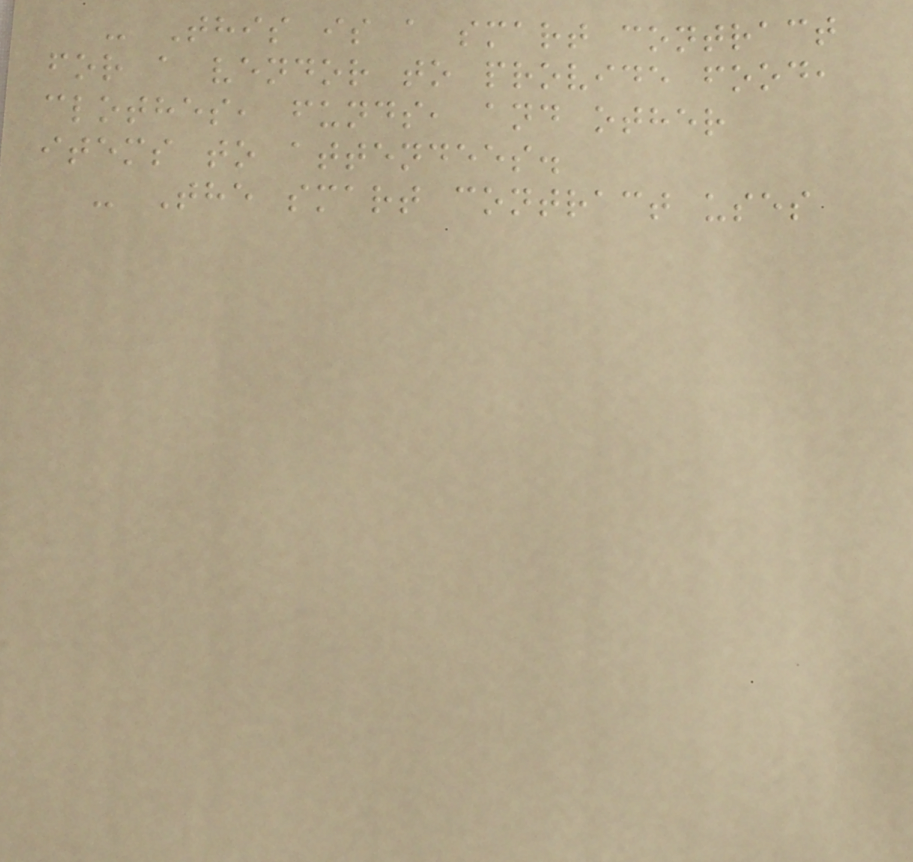- This is a smart contract
for a vendor to provide food,
clothes, funds, and other
items to attendees.
- The smart contract uses
